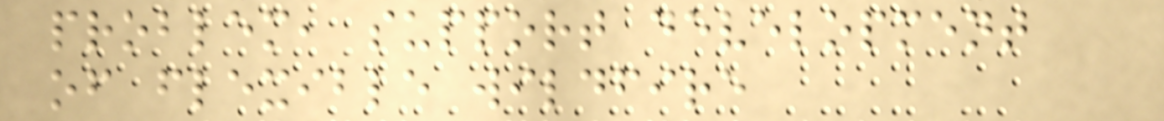problem, support development
of flexible wildfire
